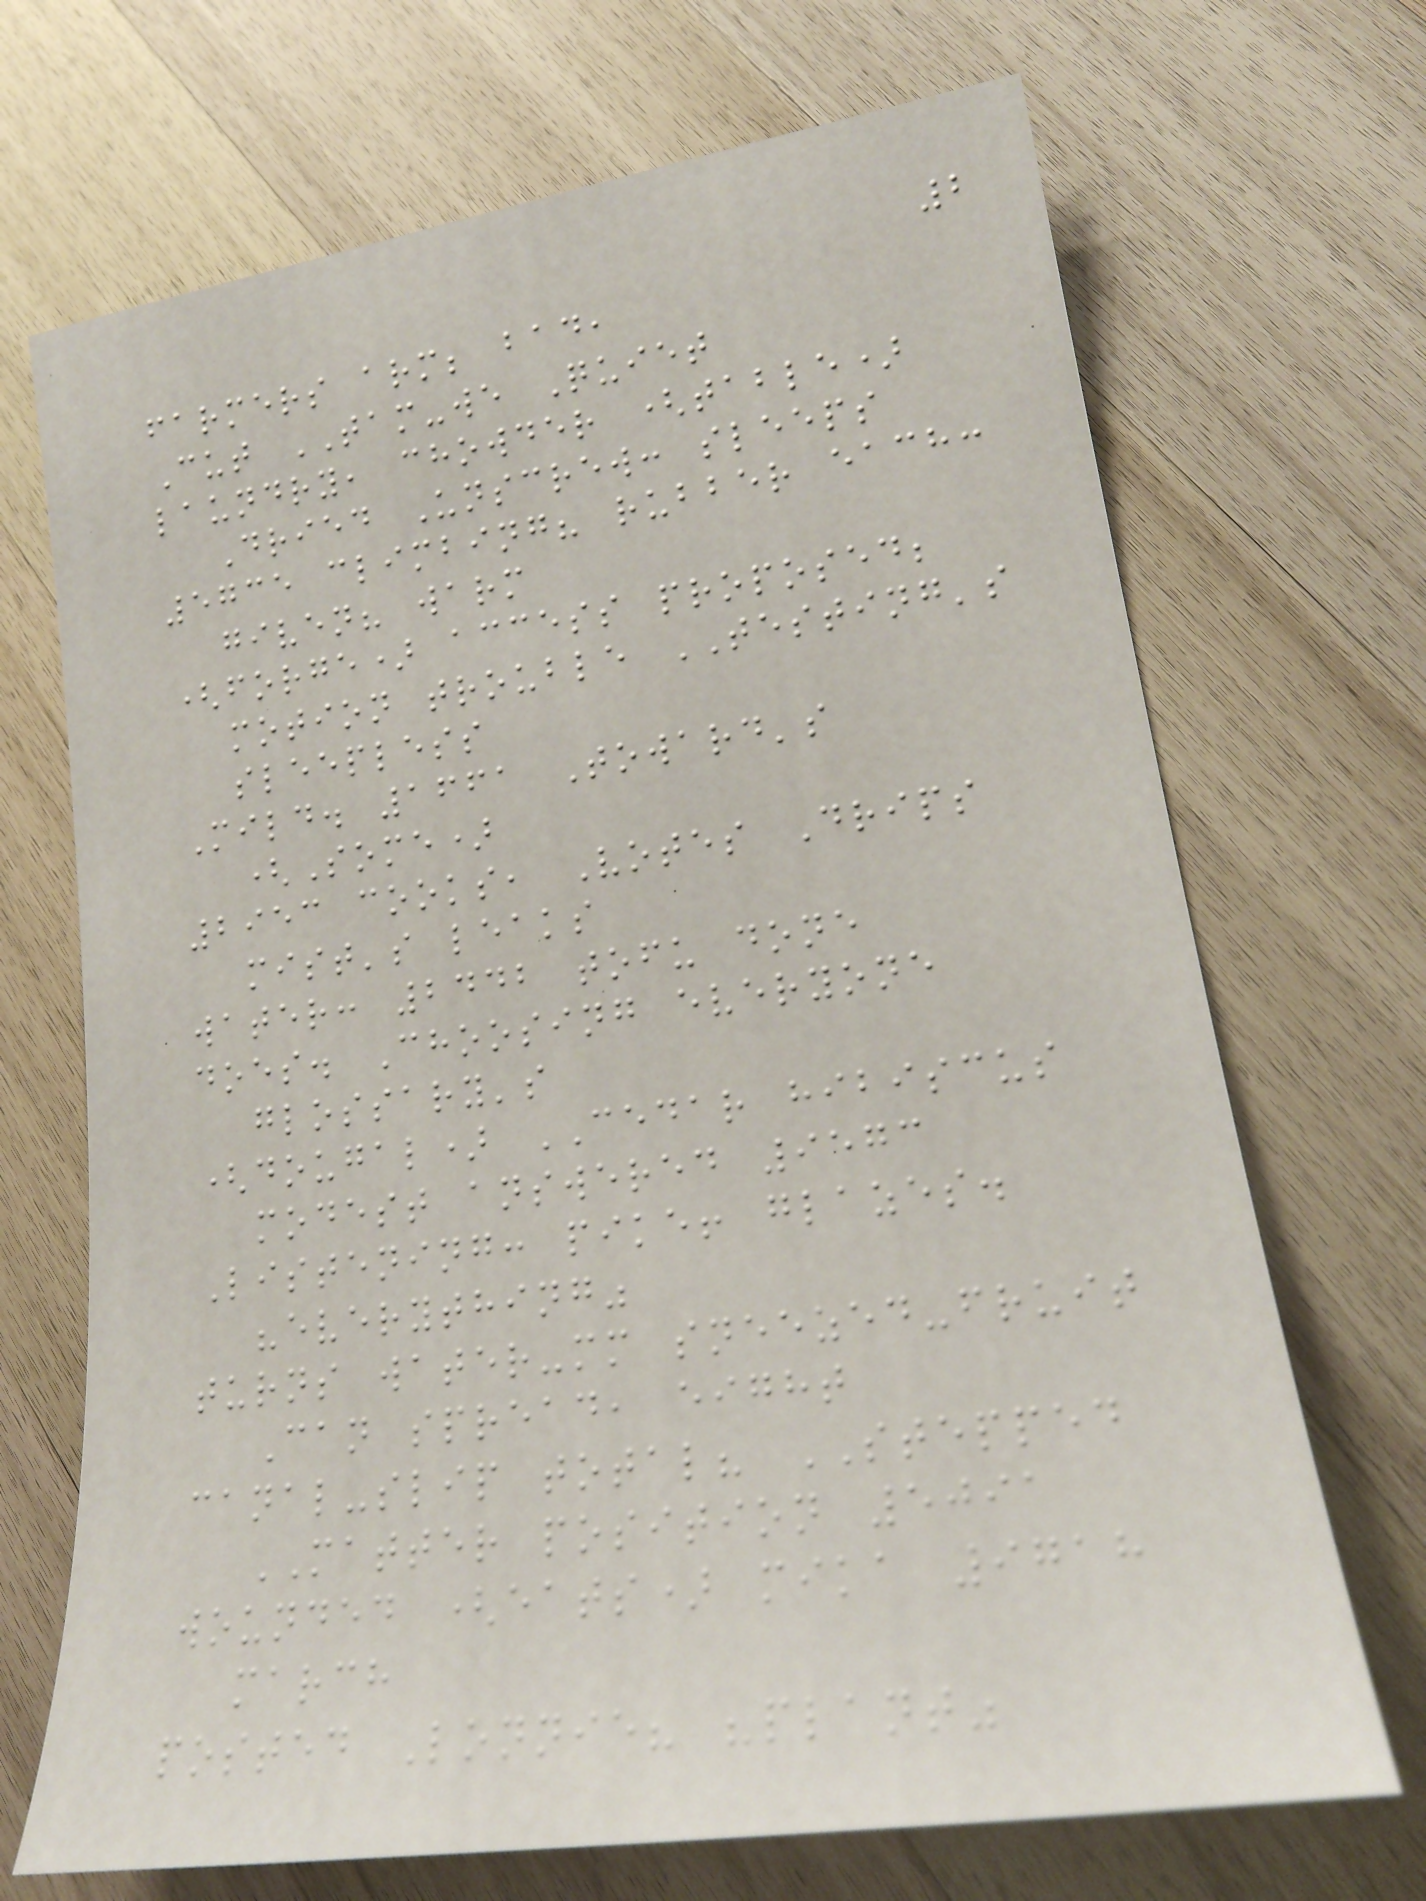2
farmers arm; bad,
Cut TAM-we Quiet
laundry, chowder (table)
Dried Unscrew: sleeps
5735 climbing? rubber each:
given? warm
(forge) access proposed;
motion trouble TESTING's
sleepless
Mild. 1661 Toward's
(Some)
2953 cooks, Votes Drips
mist's leaks
water: 2442 tofu done
does. Choosing everyone
glossary's
(dougal) CEDAR hibiscus
modest answered 9573
Listening: pike! glazes.
"everything"
turns water-mm sneezed-fruit
Can spread, eight
canal-slip total? STEPPED
MATTER position 5091
wounded (eats) mika 9718
march
posted Lonnie? "plant"
